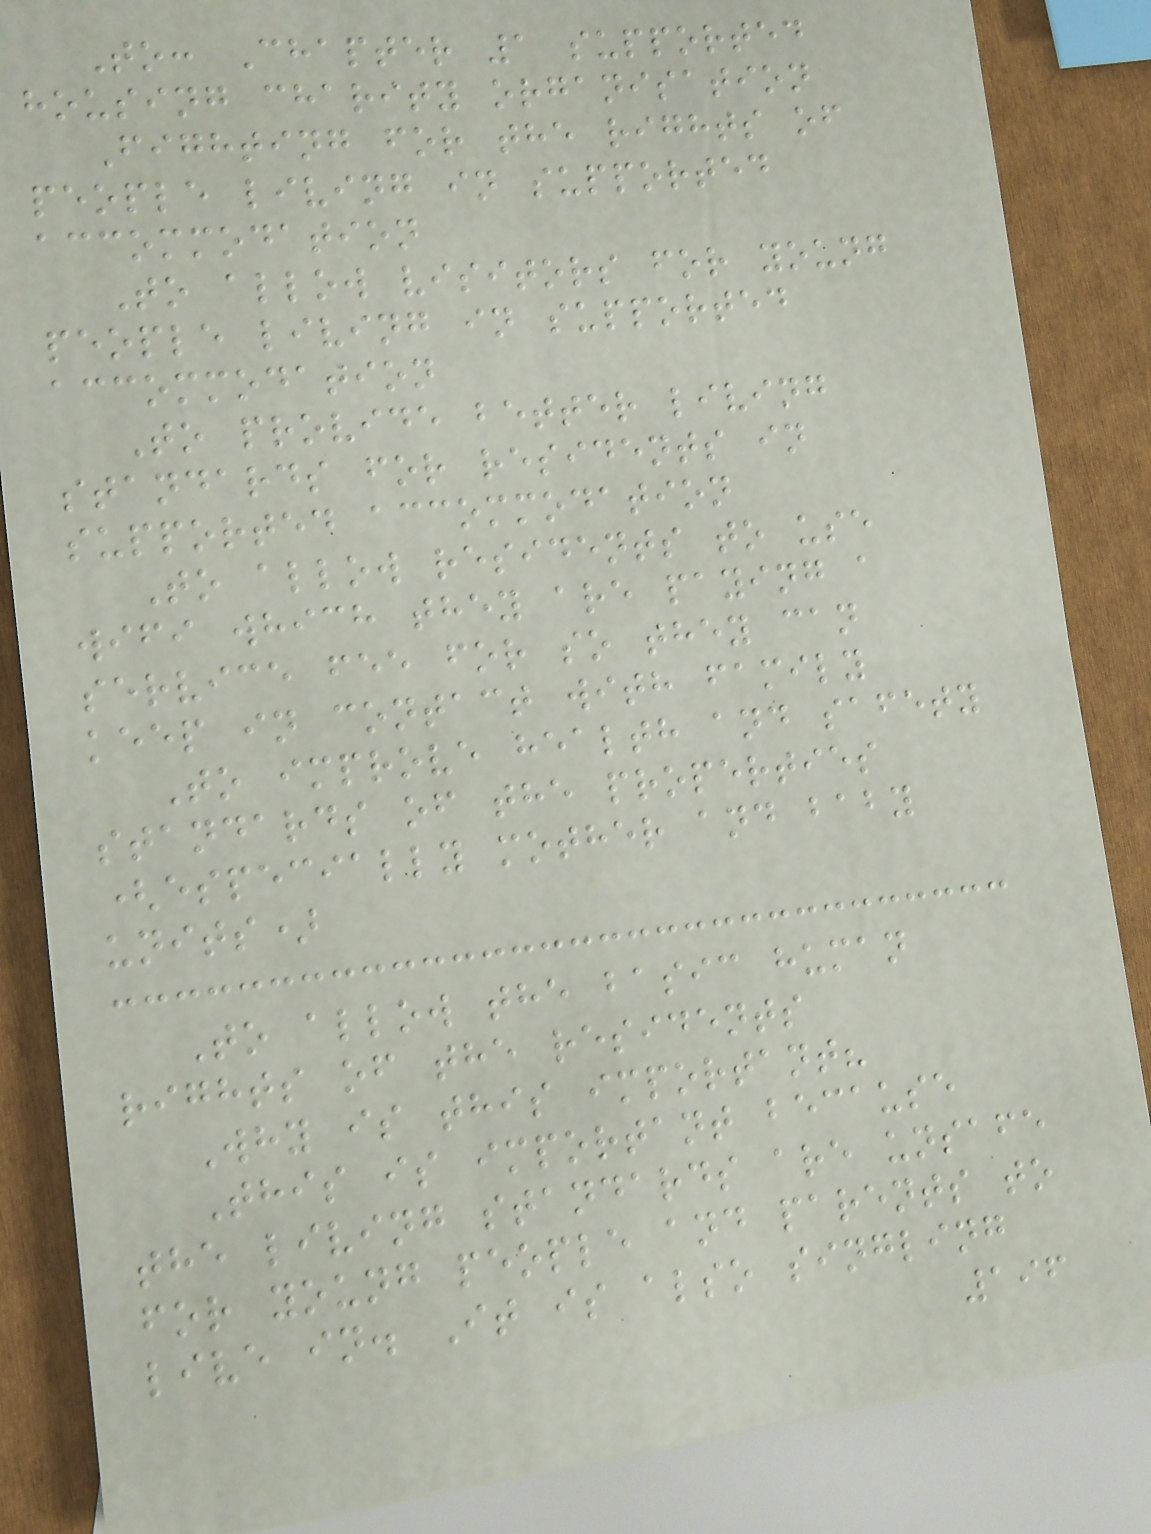To: Chapter 1 supported
housing charity organisation
Fighting for the rights of
people living in supported
accommodation
To allow visitors for young
people living in supported
accommodation
To provide better living
standards for residents in
supported accommodation
To allow residents to use
wifi which they are paying a
service fee for so they can
keep in contact with family
To improve health and safety
standards of the properties
(especially mother and baby
units)
To allow the basic human
rights of the residents
Why is this important?
This is important because
the living standards are unsafe
for young people and parents to
live in. It is also singling
196
